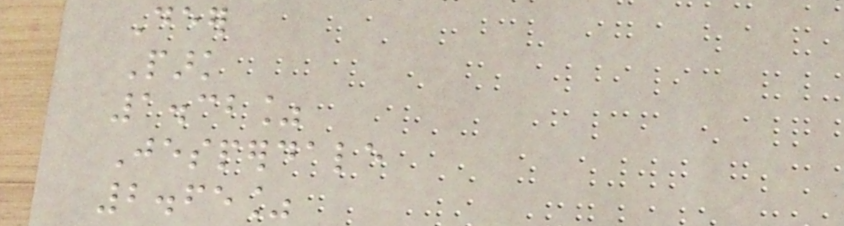Deer
Park
1.32%
Jesperdale
2.65%
